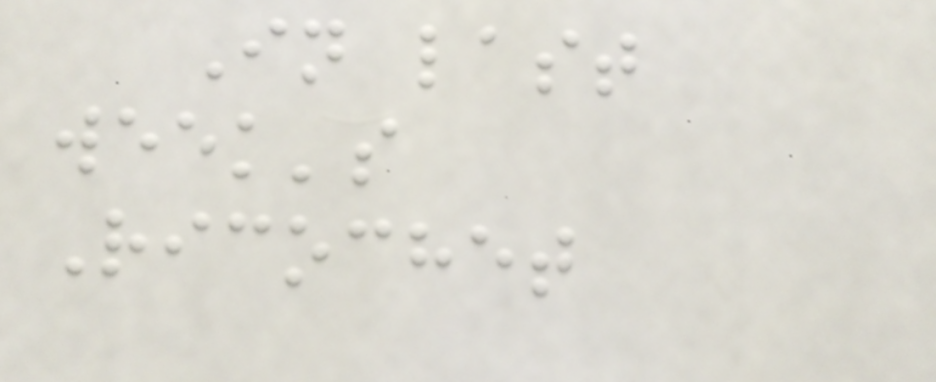In last
week's
Ricochet
